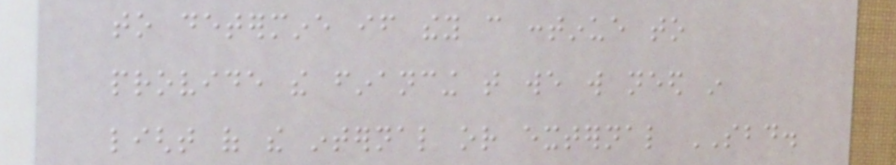to determine if they can continue to
provide the financing that we will need in
light of the internal or external SBD.
